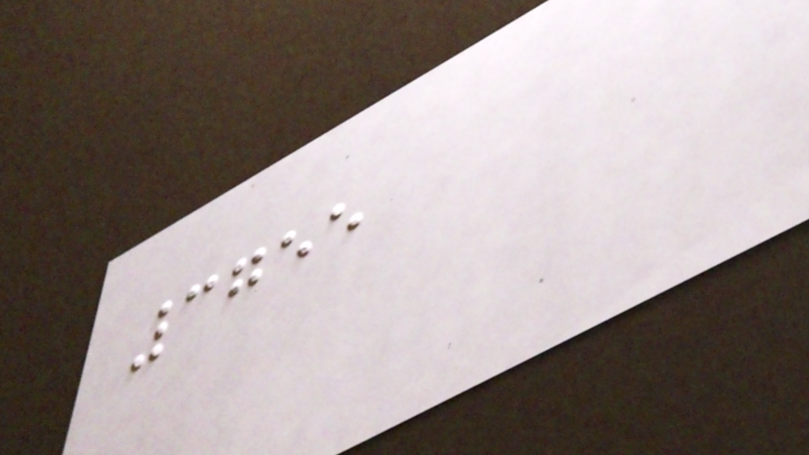3755
